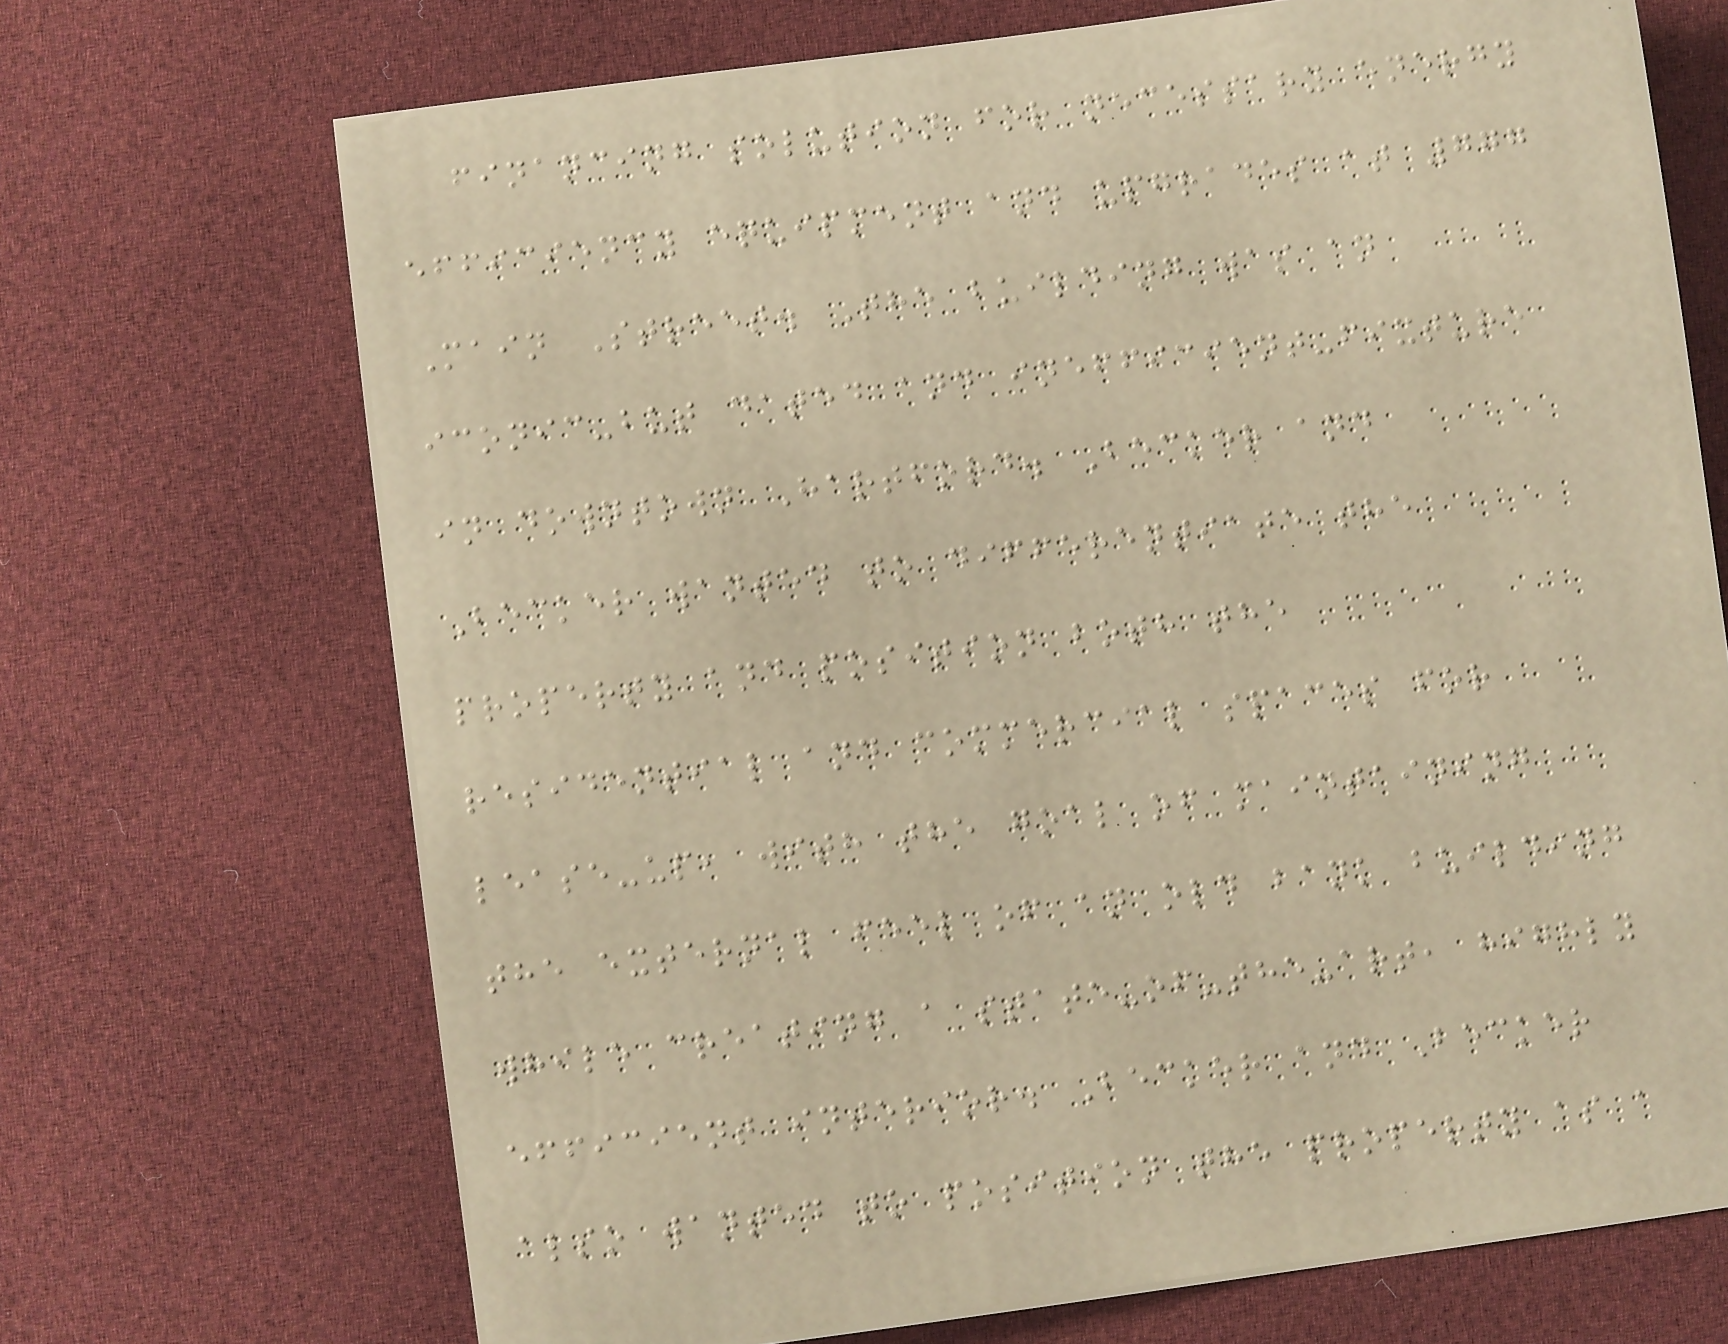financing solution for necessary energy
efficiency equipment and upgrades at 777
Main Street. The building was an
iconic-but dated and inefficient-fixture
in downtown Hartford. Becker and
Becker wanted to differentiate the
property and position both the
residential and commercial spaces for
lease-up, with the goal of maintaining
the external feel of an old bank building
while creating a state-of-the-art, highly
efficient interior. Becker and Becker
also wanted to position the property as a
